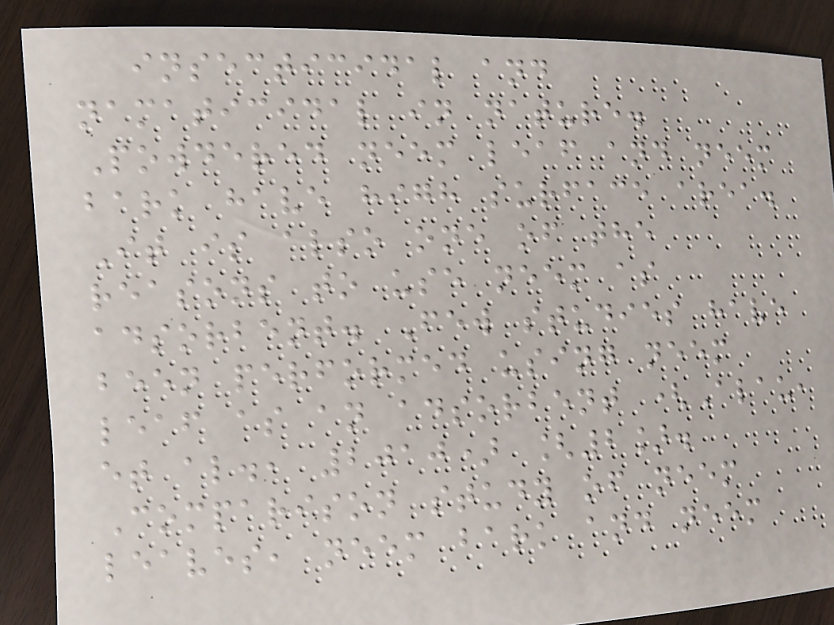insecticidal and
namaticidal in nature.
Powdered neem leaf and neem
bark have high surface area.
It is also one of the
reasons to use neem as
adsorbent. Few studies have
been performed using neem
leaf as an adsorbent (Alau,
et al., 2010) [2].
Comparison study of neem
leaves, neem bark and neem
